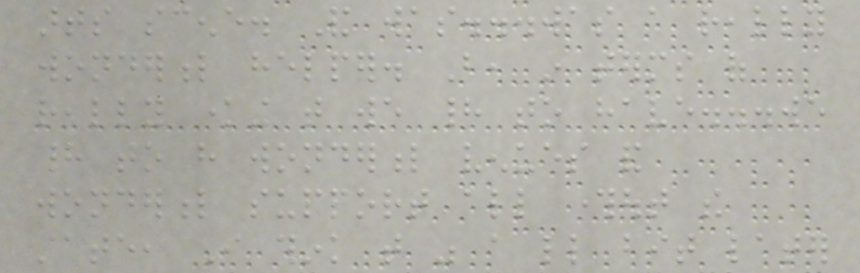arts scene. And was...was a really
wonderful helper. But, in terms of
really knowing that we had to have...we
had to have wonderful venues and
wonderful support all throughout the
state, I think that was a little bit later
